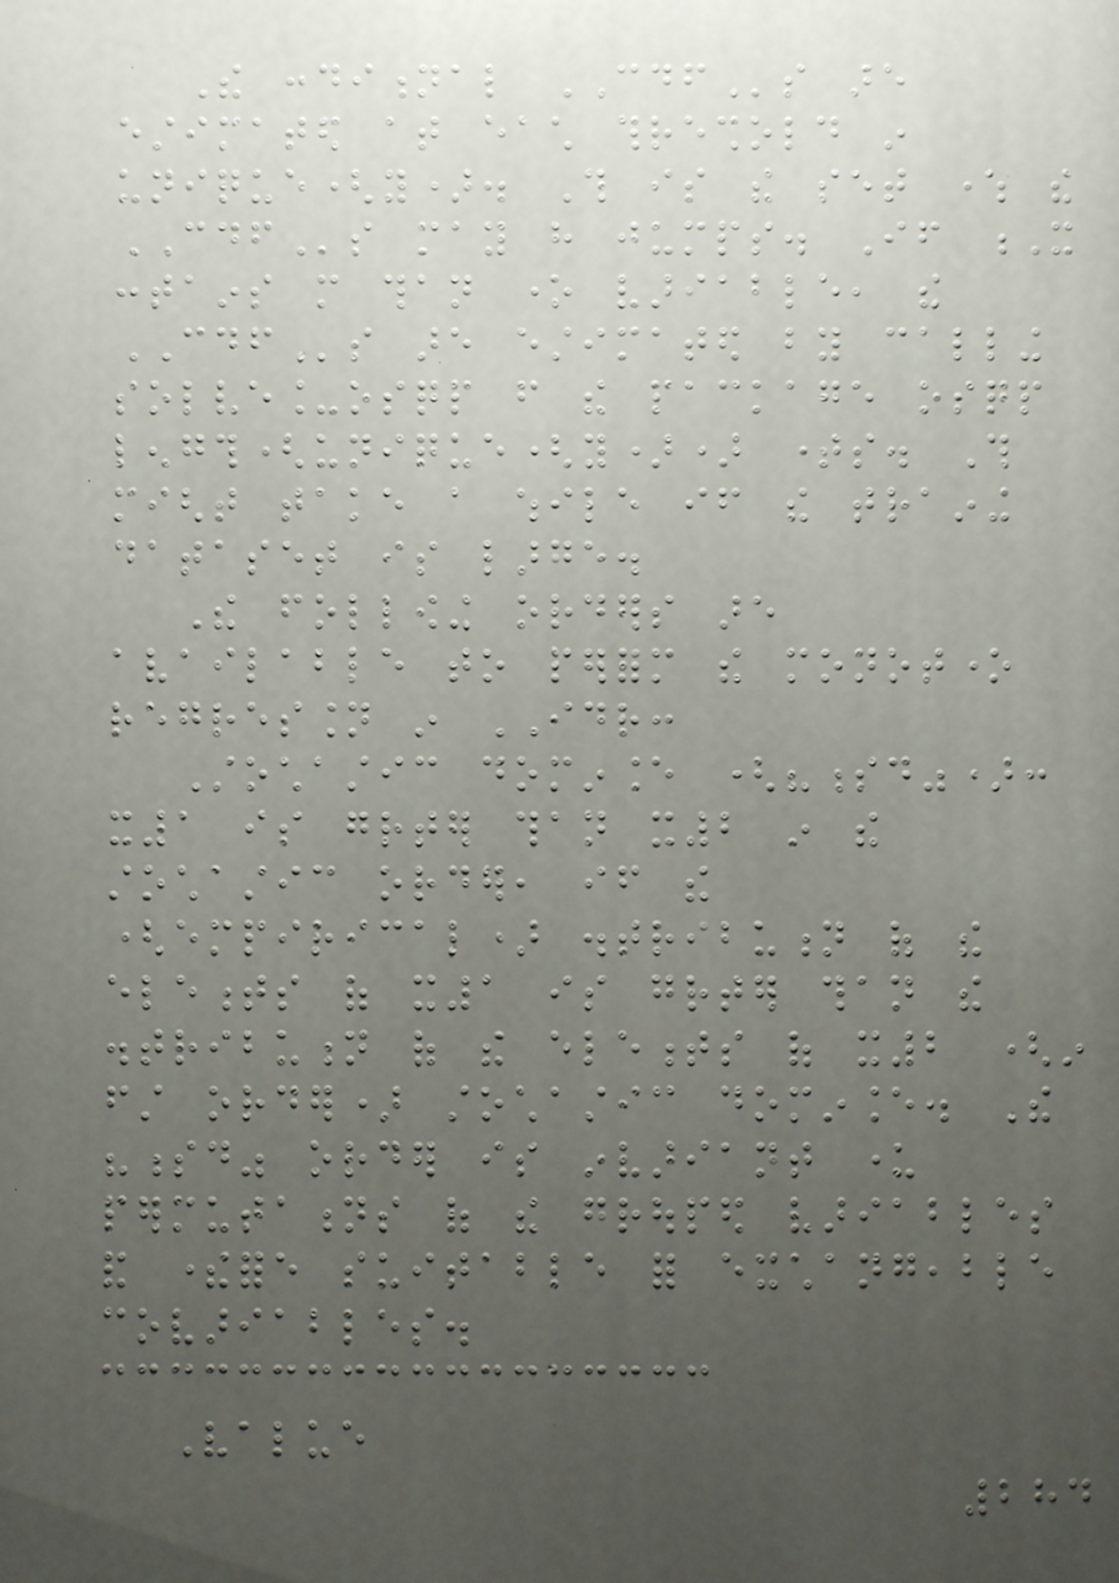The conditional CDFs are
estimated at each threshold in
unique(y). This is the set where the
CDFs may have jumps. If X
contains more than one variable, the
CDFs are estimated by calling
solve_osqp from the package osqp
length(unique(y)) times. This
might take a while if the training
dataset is large.
The following orders are
available to perform the monotone
regression in IDR:
Stochastic dominance ("sd"):
x1 is greater than x2 in the
stochastic order, if the
(empirical) distribution of the
elements of x1 is greater than the
distribution of the elements of x2 (in
first order) stochastic dominance. The
"sd" order is invariant under
permutations of the grouped variables
and therefore suitable for exchangeable
covariables.
Value
284
